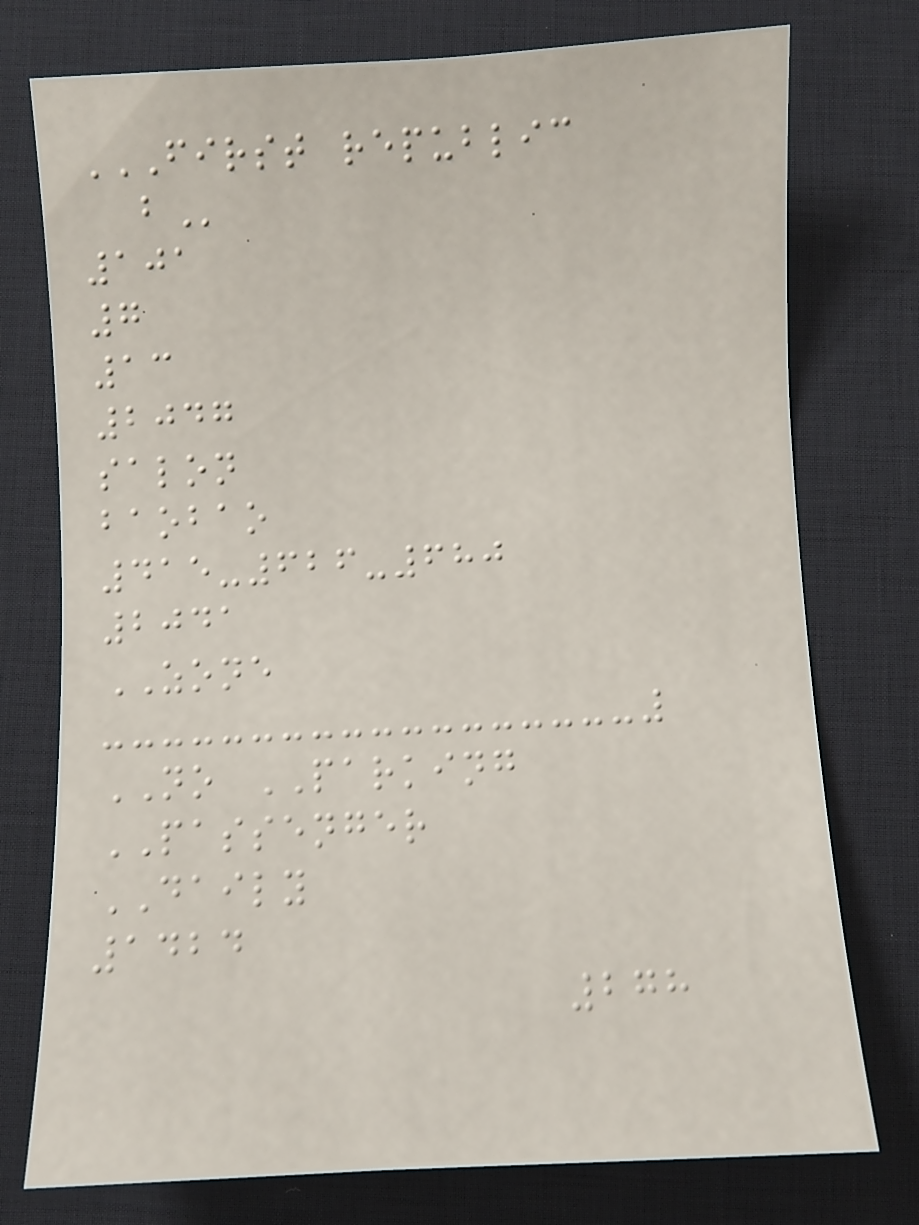FIRST REPUBLIC
B
101
7
13
2047
salon
baobao
415-626-680
2041
ZONE
NO PARKING
PASSENGER
DAILY
1424
278
